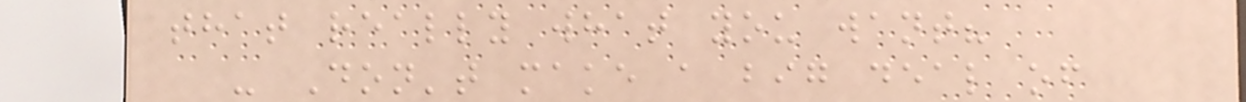that really what you want?
- Don't make a big deal of
